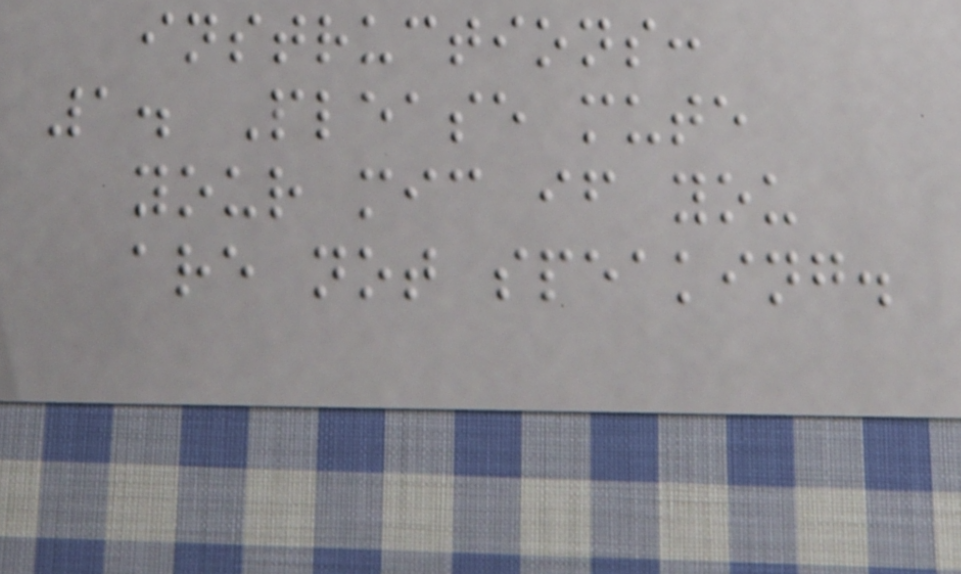instructions:
1. Please mute
your mic if you
are not speaking.
